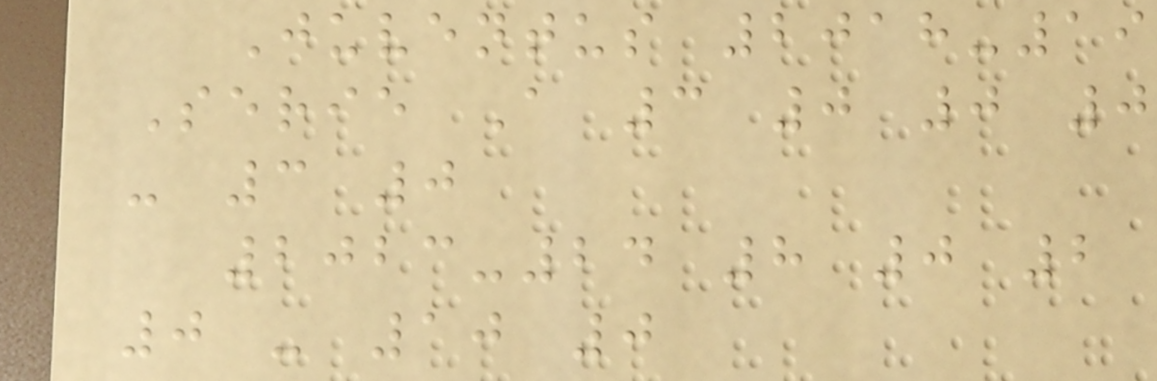Juventus 2018-19
Serie A 3 0 0 0
- 3 0
2023-24 8 0 2
0 - 10 0
